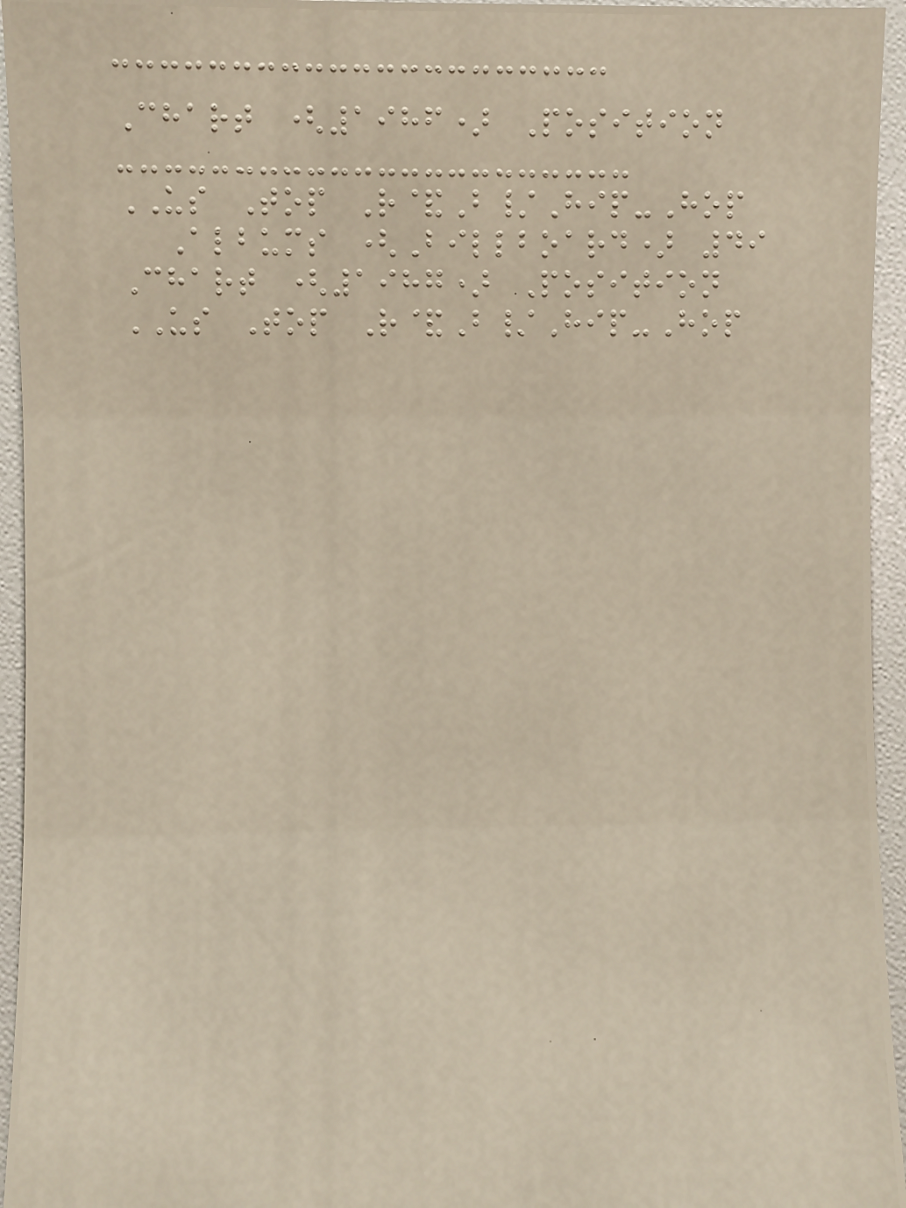Chart (1986) Position
US Top R&B/Hip-Hop
Albums (Billboard) 49
Chart (1987) Position
US Top R&B/Hip-Hop
